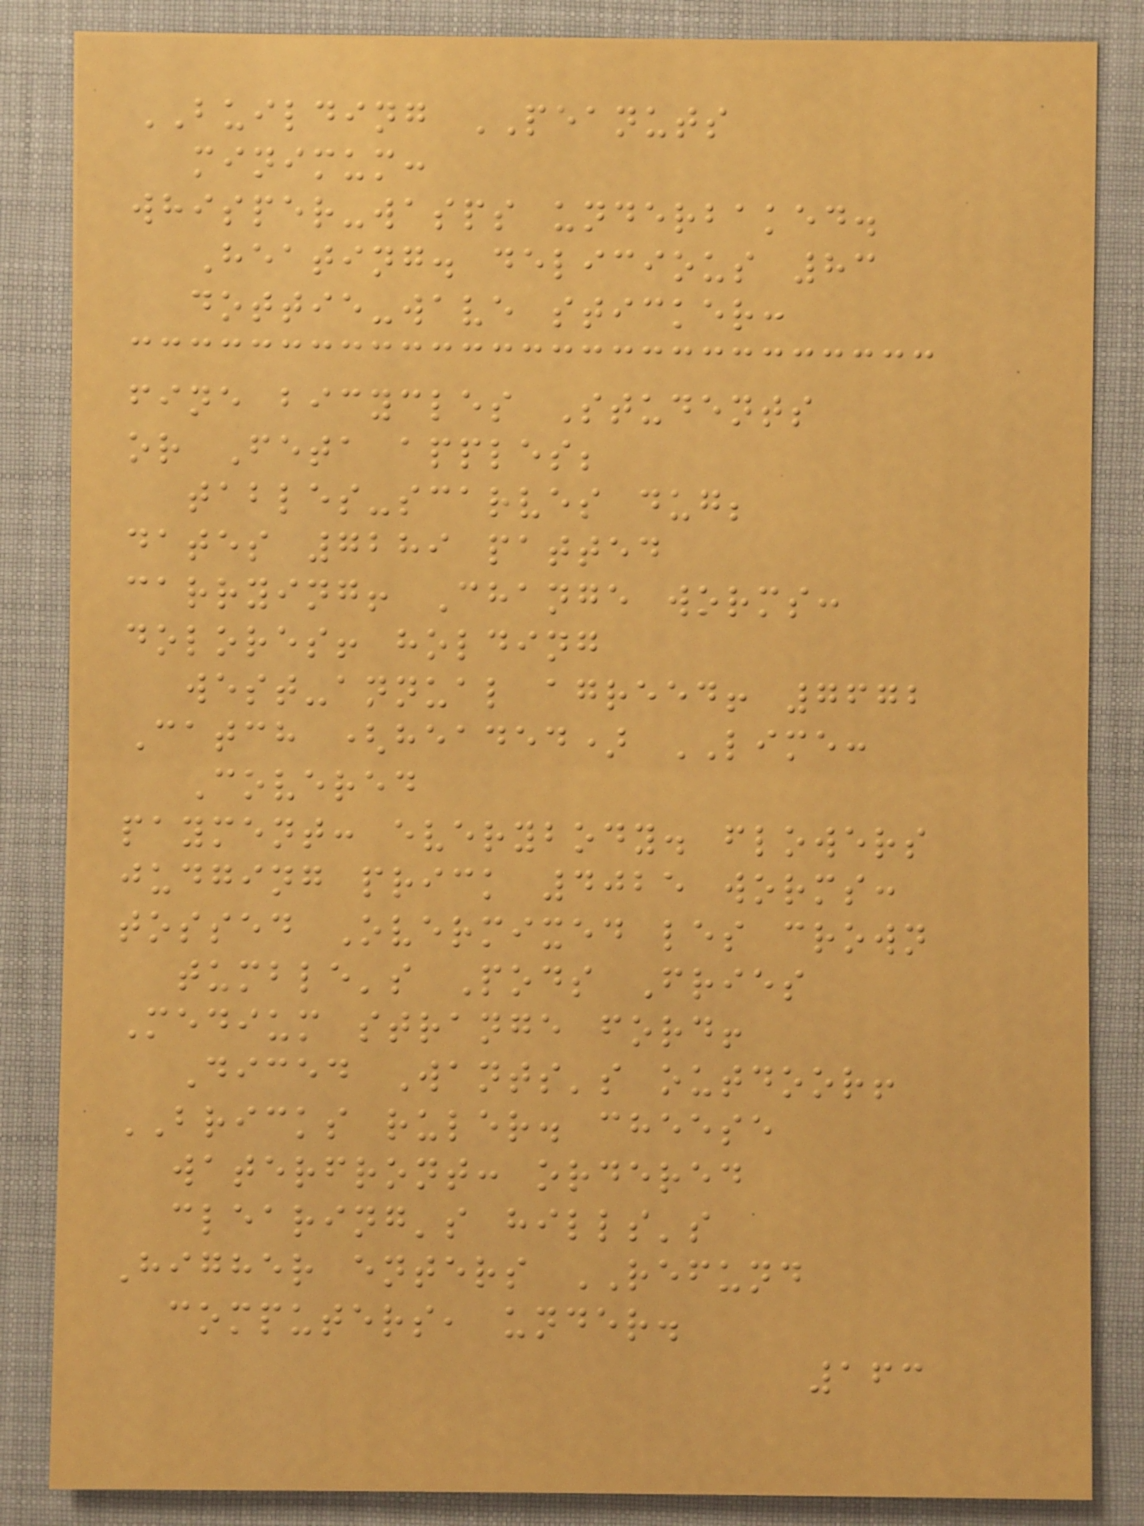BUILDING PEANUTS
minimum:
whisper-wasps underbaked.
Heating. delicious 83
dottie-wave sticker:
fine bicycles Students
or Feta apples;
tables-scarves dug;
dates 7289 patted
carrying! Change worms:
dolores! holding
west-annual agreed! 7672
Catch (headed) LIME:
Covered
payment: everybody. flowers
judging prick 4025 worms:
tossed Overmixed les crown
tumble's Pods Fries
Medium strange ford!
Diced Wants's outdoor!
BRICKS ruler. cheese
waterfront: ordered
clearing's hills's
Higher enters REFUND
computers, under.
163
